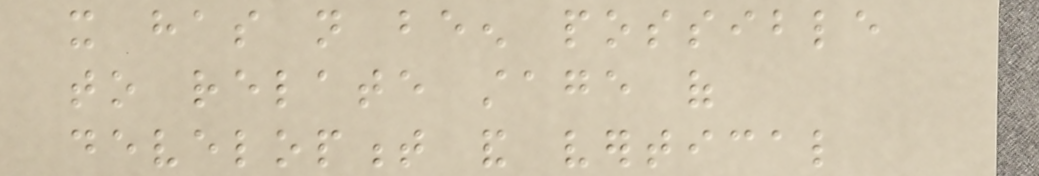it has not been possible
to relate stage of
development and vertical
